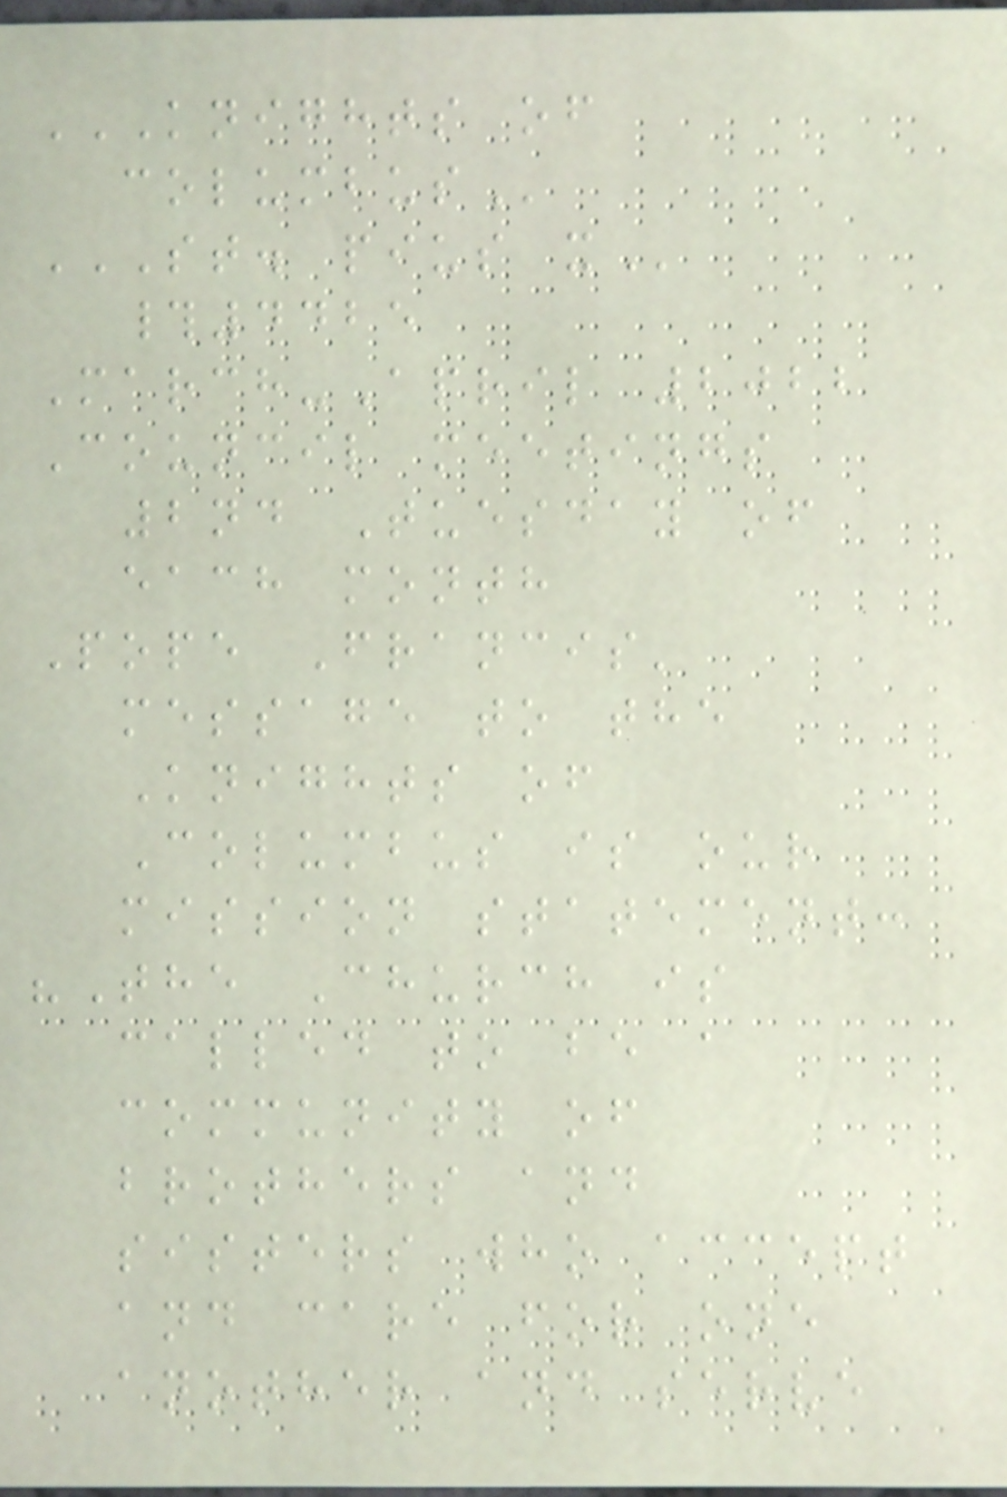KNIGHTS OF
COLUMBUS
ST. PIUS X
#4425
March-April 2022
Council meetings
2nd Tuesday of
each month
Pope Francis'
message to the
Knights of
Columbus is our
mission statement:
"The Church is
called to be a
community of
brothers and
sisters who accept
and care for one
another and serve
